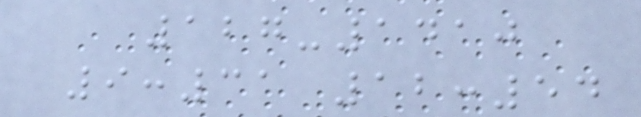127-1410
9:31 12:54
